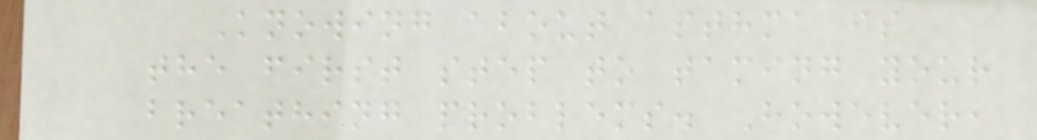Knowing about asthma is
the first step to taming your
breathing problems. However,
